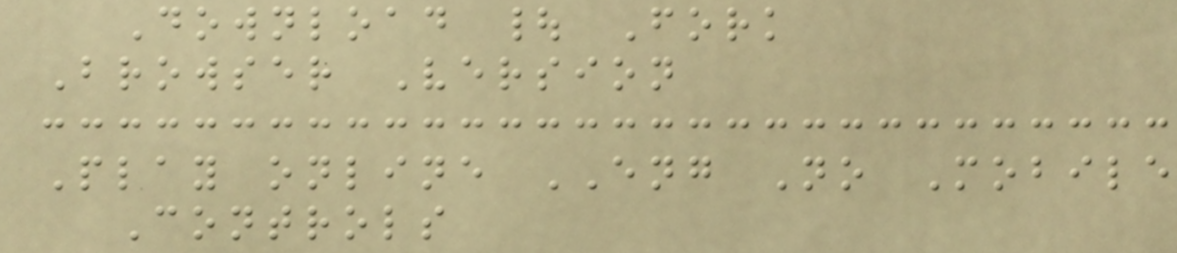Download | Fork
Browser Version
Play online ENG No Mobile
Controls
